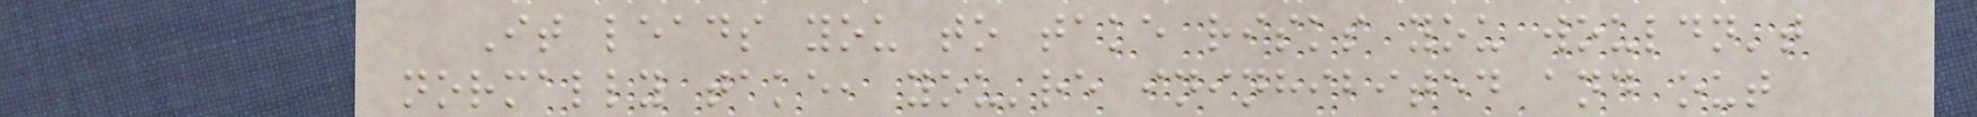It leads you to take risks you wouldn't
normally take, you're ininhibited and out
